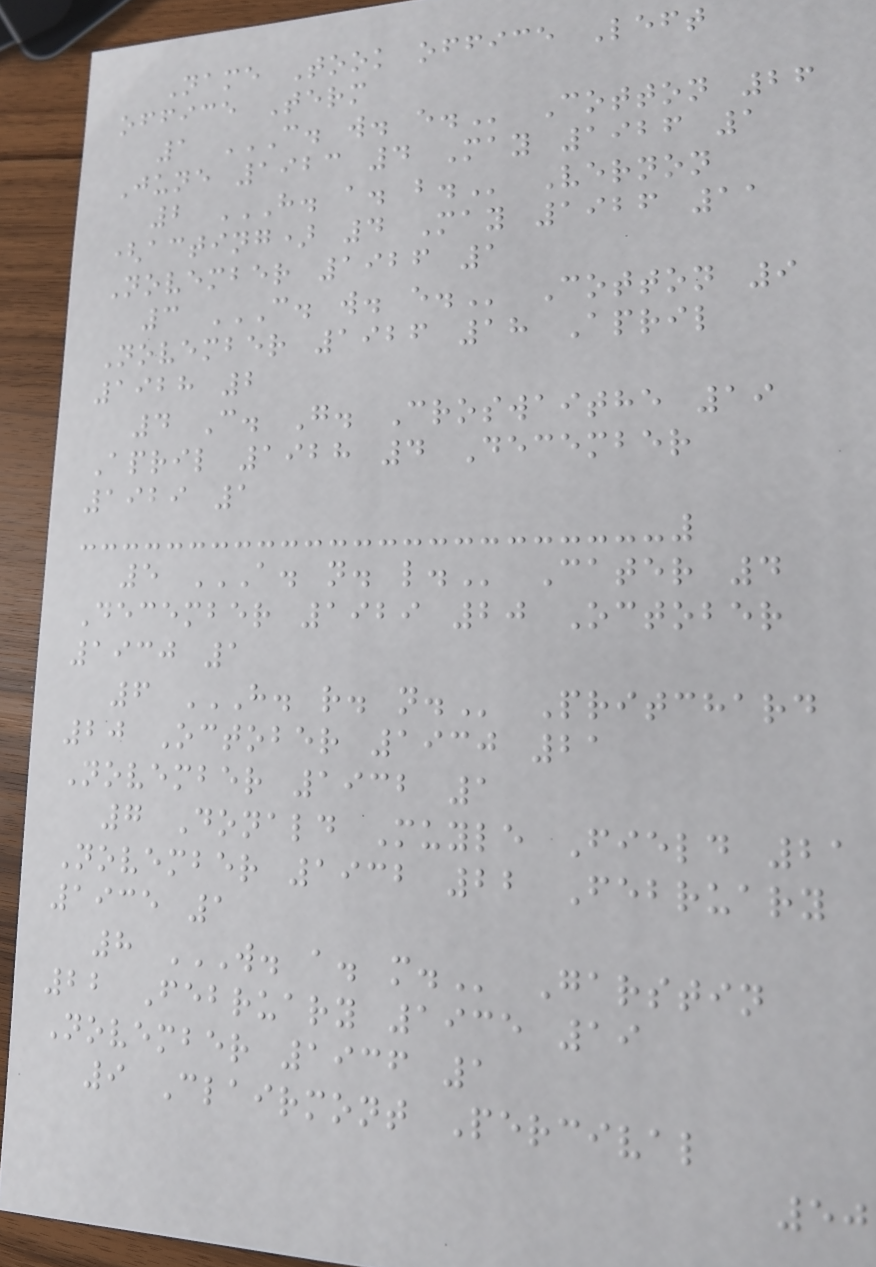Name Took office Left
office Term
1 C. W. E. Cotton 26
June 1923 4 May 1926 1
2 H. A. B. Vernon
(acting) 4 May 1926 11
November 1926 1
3 C. W. E. Cotton 9
November 1926 18 April
1928 2
4 C. G. Croswaithe 19
April 1928 4 December
1929 1
5 A. N. L. Cater 4
December 1929 20 October
1930 1
6 H. R. N. Pritchard
20 October 1930 21
November 1932 1
7 Donald Muyle Field 21
November 1932 22 February
1935 1
8 W. A. M. Garstin
22 February 1935 19
November 1936 1
9 Clairmont Percival
50
